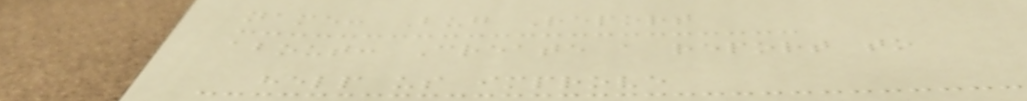name: Bug Report
about: Create a report to
help us improve
